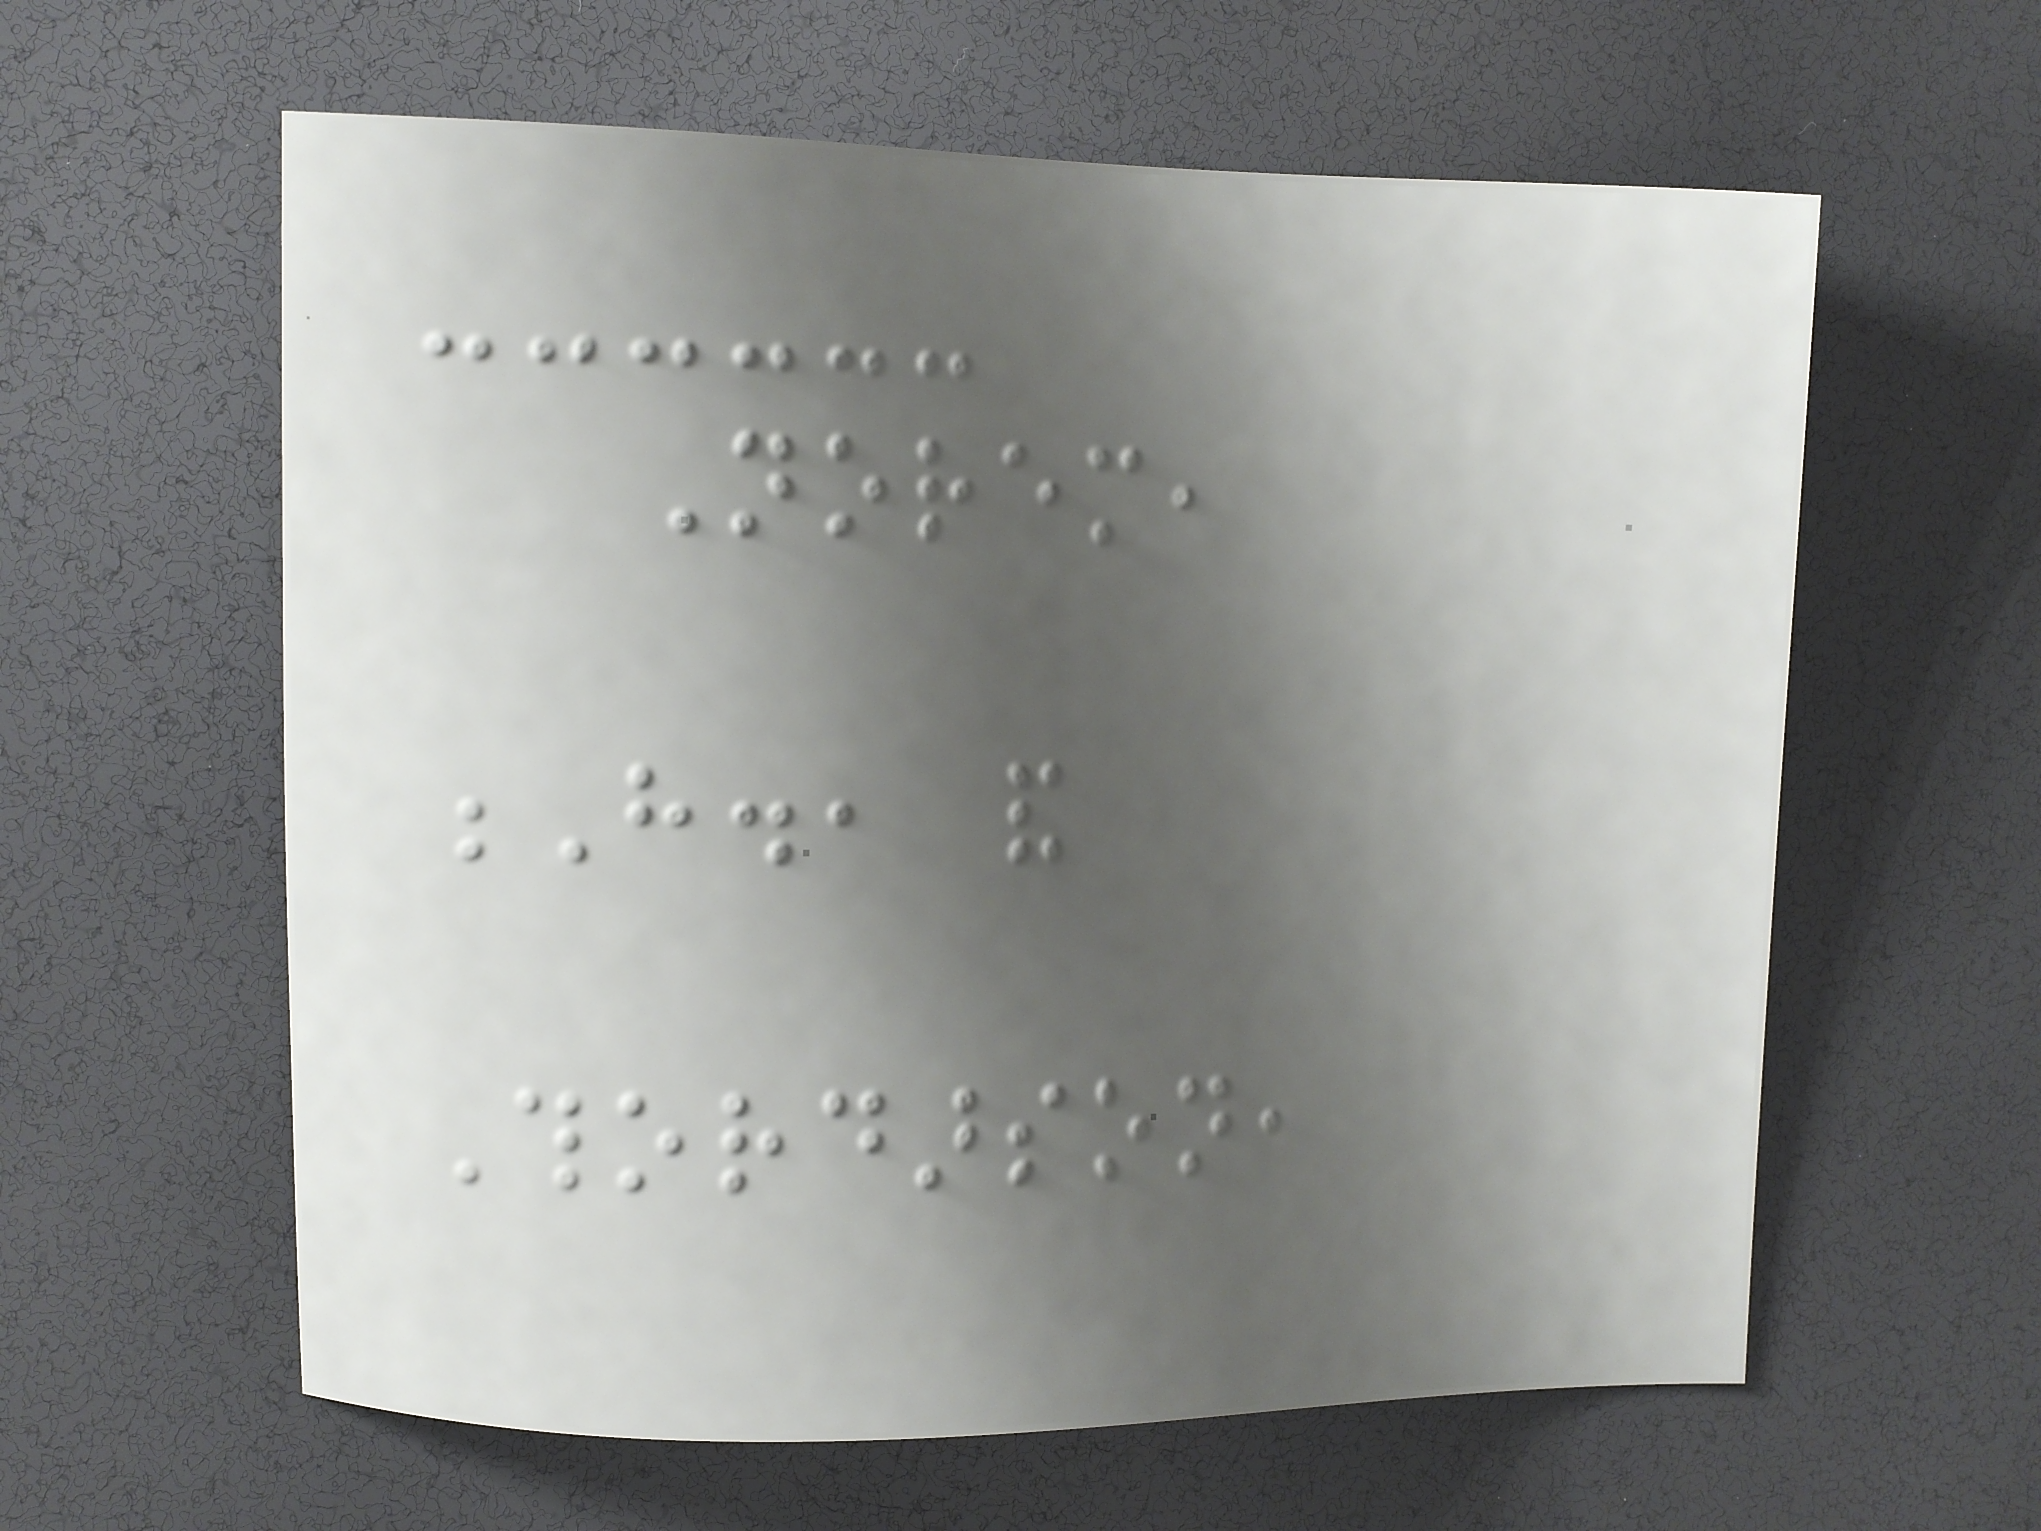Norem,
H., and
Thordarson,
